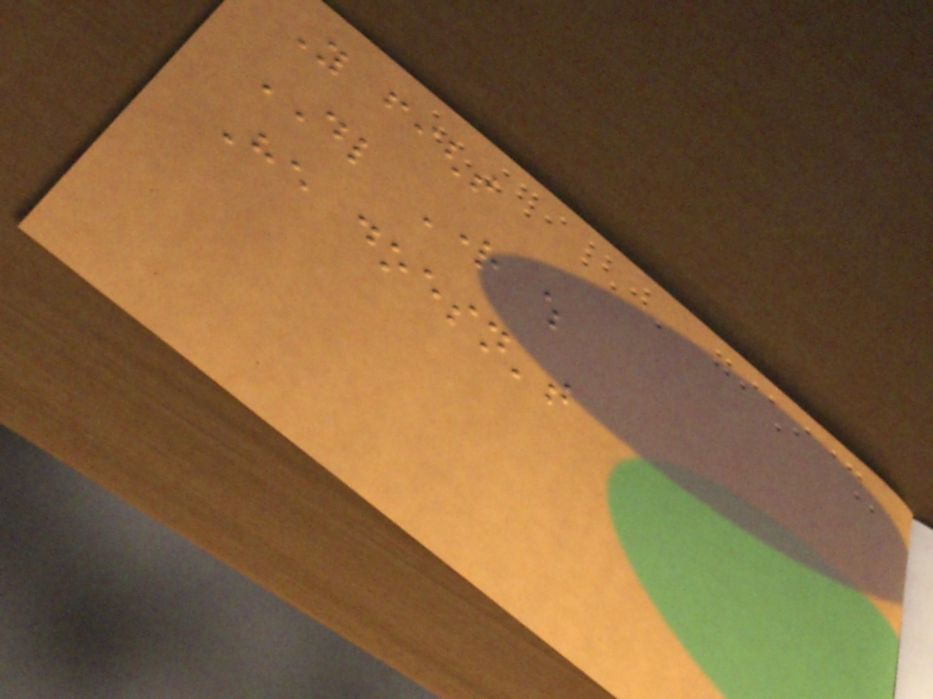You fight
DL Right which
He doesn't
